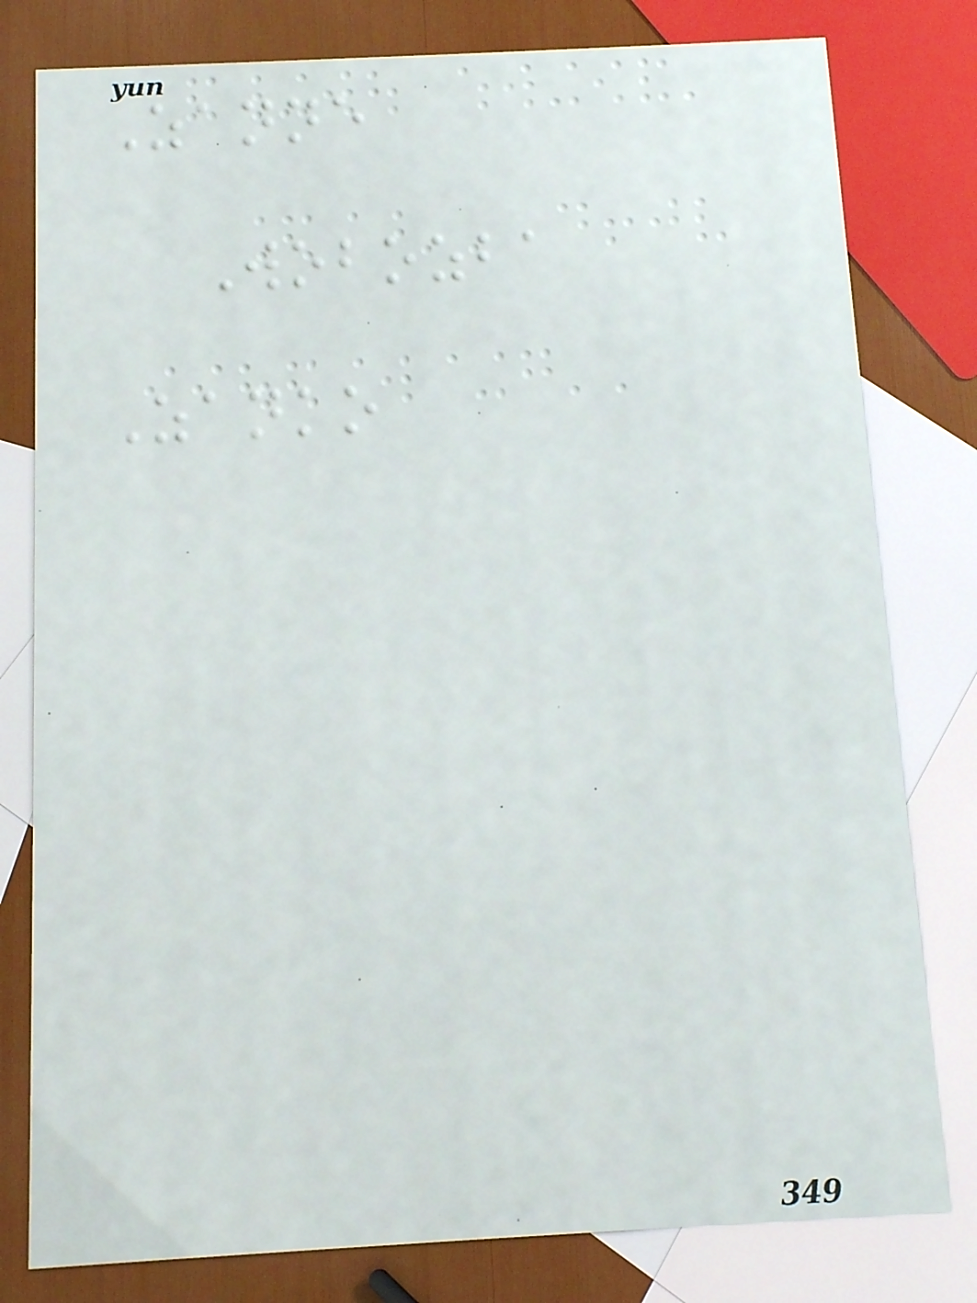Zanne
Wobozba
Zanko
